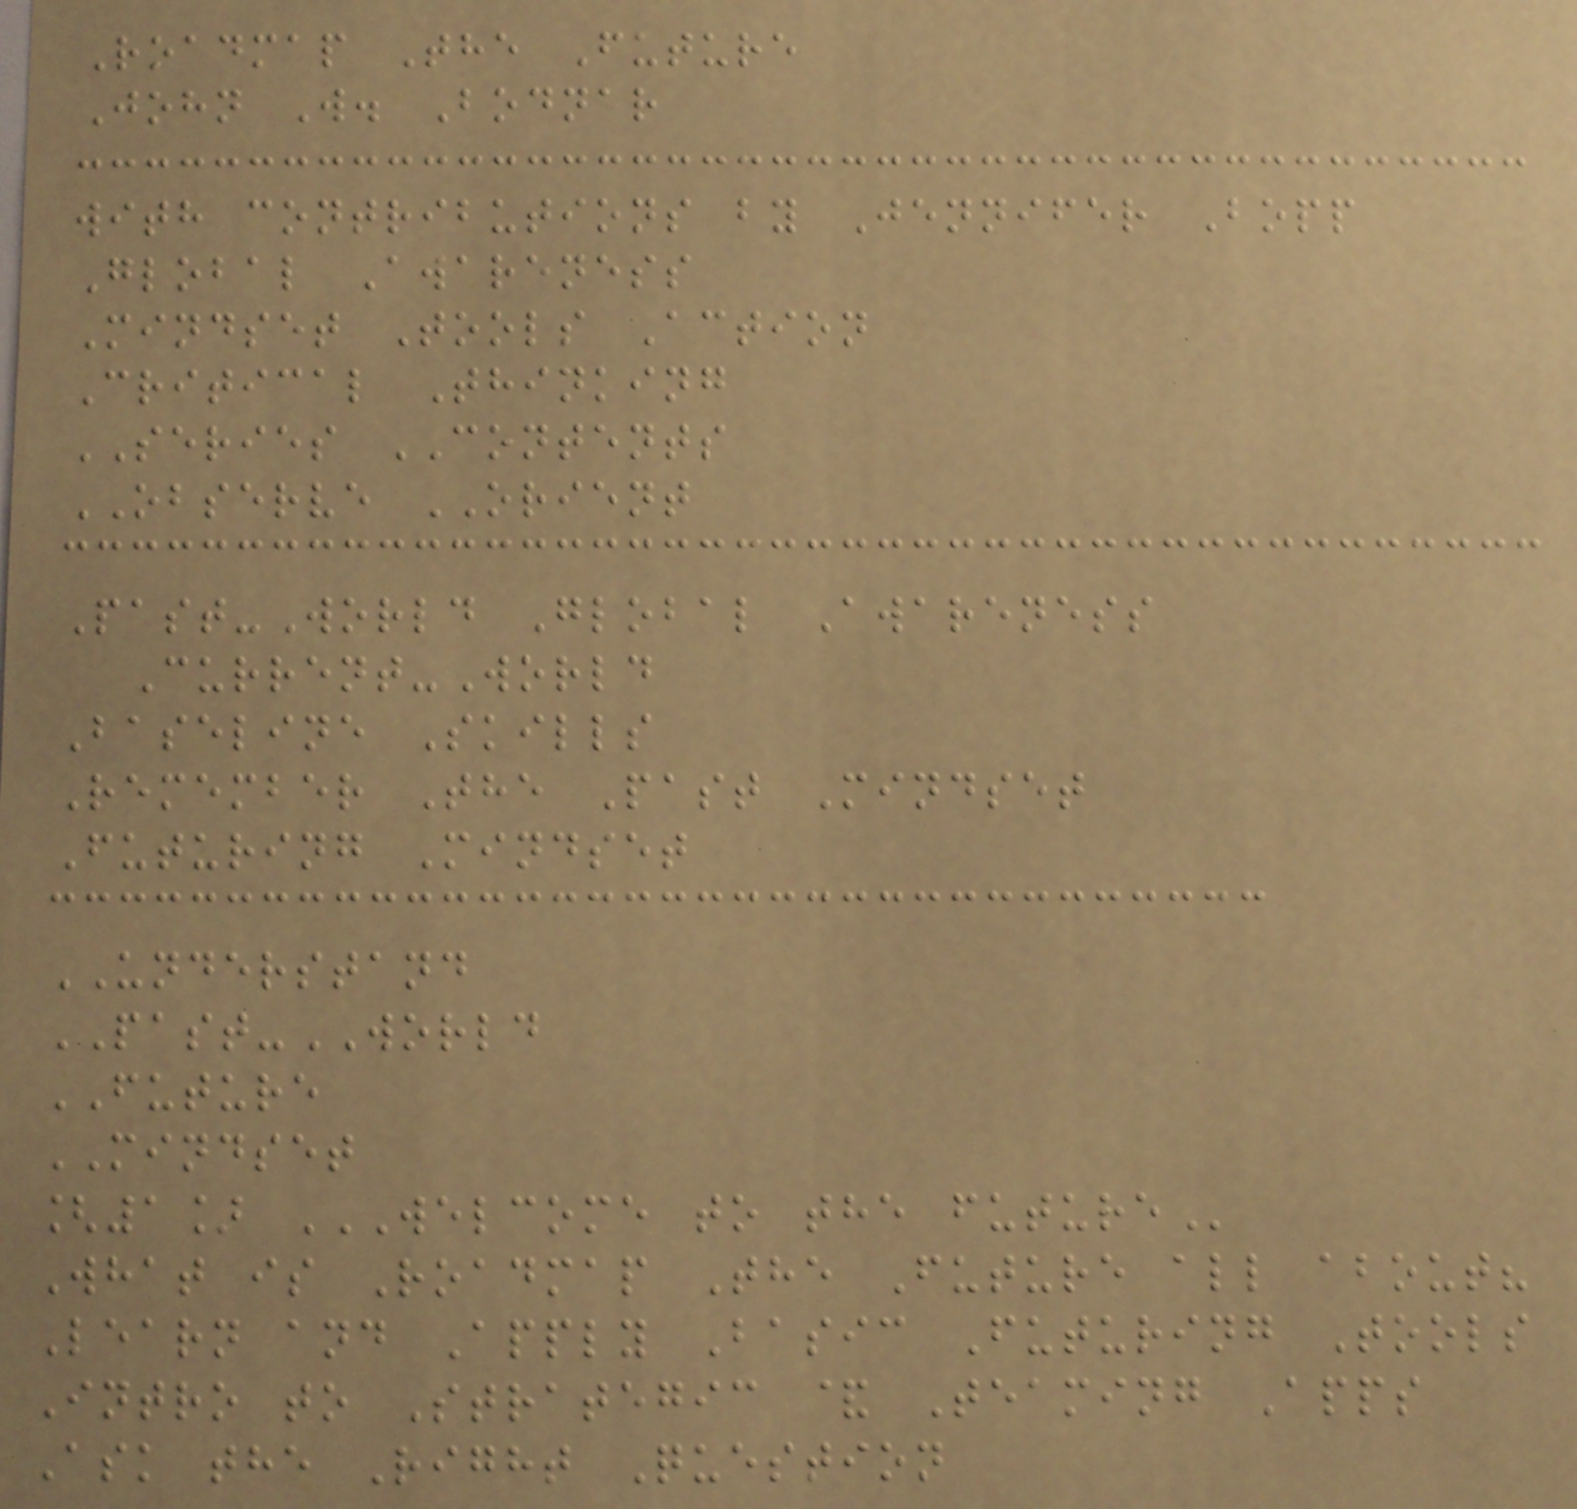Roadmap The Future
John W. Bodnar
with contributions by Jennifer Bopp
Global Awareness
Mindset Tools Action
Critical Thinking
SERIES CONTENTS
OBSERVE ORIENT
Past-World Global Awareness
Current-World
Baseline Skills
Remember The Past Mindset
Futuring Mindset
UNDERSTAND
PAST-WORLD
FUTURE
MINDSET
[1] WELCOME TO THE FUTURE
What is Roadmap The Future all about?
Learn and Apply Basic Futuring Tools
Intro to Strategic & Teaming Apps
Ask the Right Question
